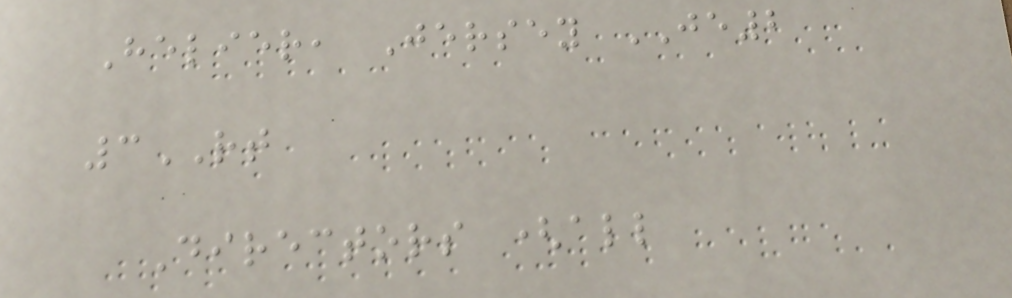Helier, Jersey JE2
3RT
Directors (all
